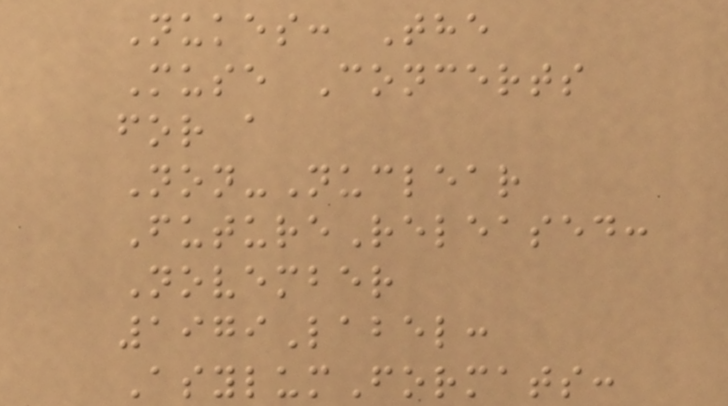Nukes: The
Muse Concerts
for a
Non-Nuclear
FutureReleased:
November
1979Label:
AsylumFormats:
